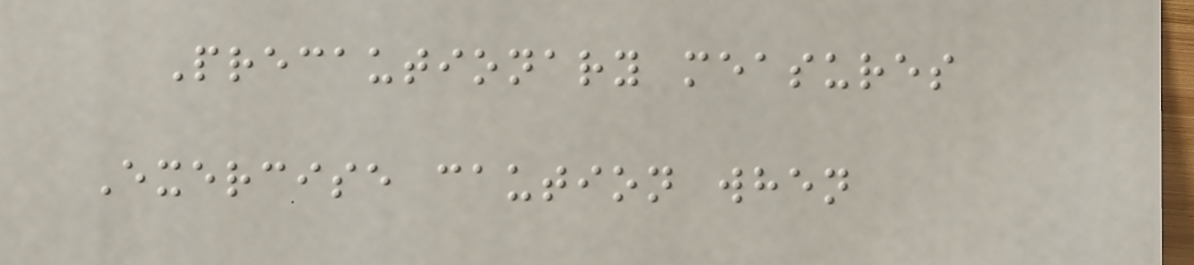Precautionary measures
Exercise caution when
